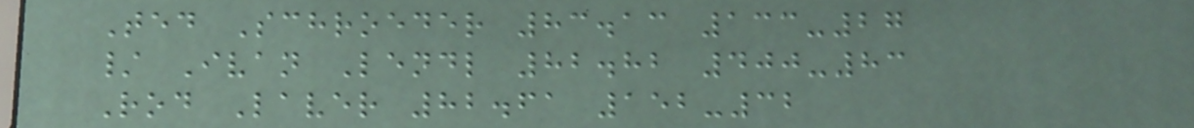Ted Schroeder 83.13 133-27
/ Ivan Lendl 82.82 400-83
Rod Laver 82.61 152-32
